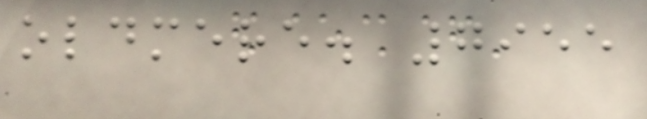oldmere. 7955
